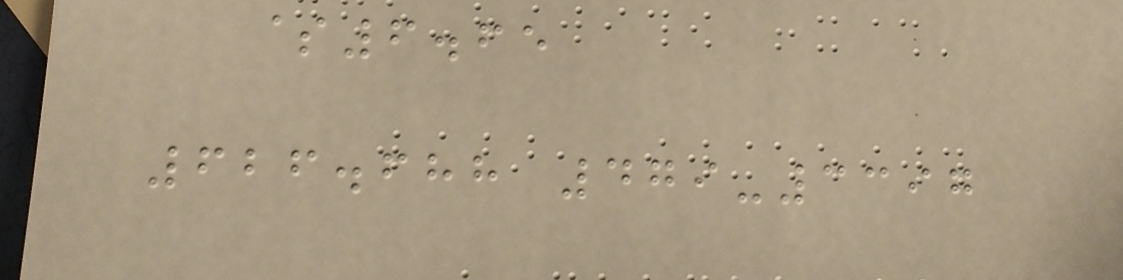$6.65
626.688 479-3397
